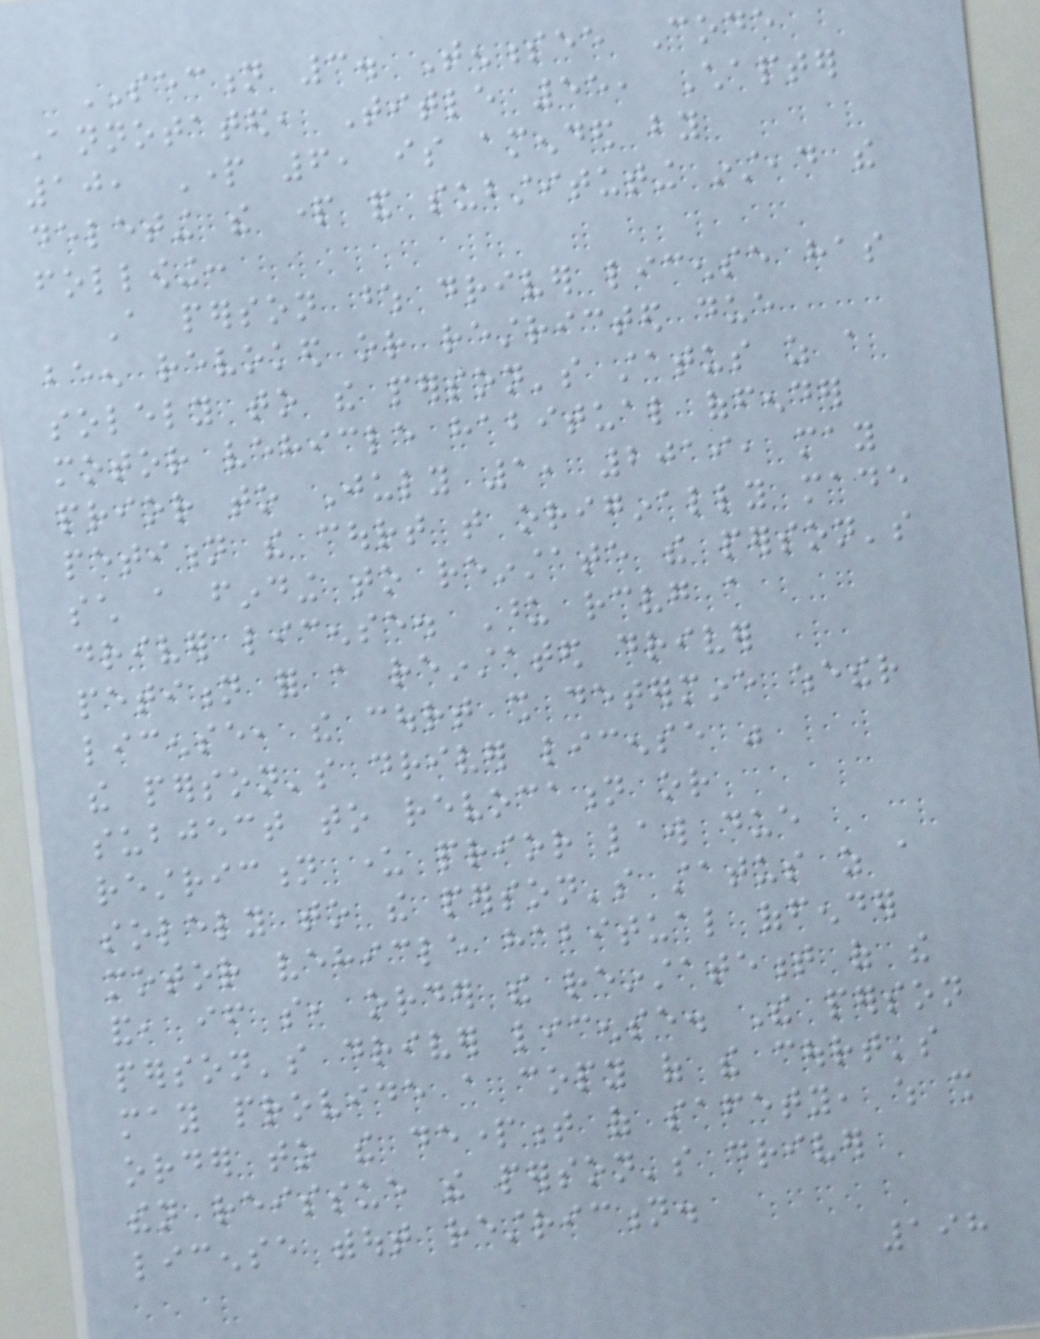SECTION 3. Tennessee Code
Annotated, Title 55, Chapter
10, Part 6, is amended by
deleting the part and substituting instead the
following:
A person whose driver license has
been revoked or restricted due
solely to the person's status as a
motor vehicle habitual offender
prior to July 1, 2019, may
petition the court that originally made
such a finding to reinstate the person's
driver license. Upon receiving a
petition for a reinstated driver
license, the court shall determine whether
the person's driver license was
subject to revocation or
restriction under prior law due
solely to the person's status as a
motor vehicle habitual offender
and, if so, order the reinstatement of the
person's driver license. The person
may provide a copy of the court's
order to the department of safety, which shall
then reissue the person's driver
license without restriction.
198
